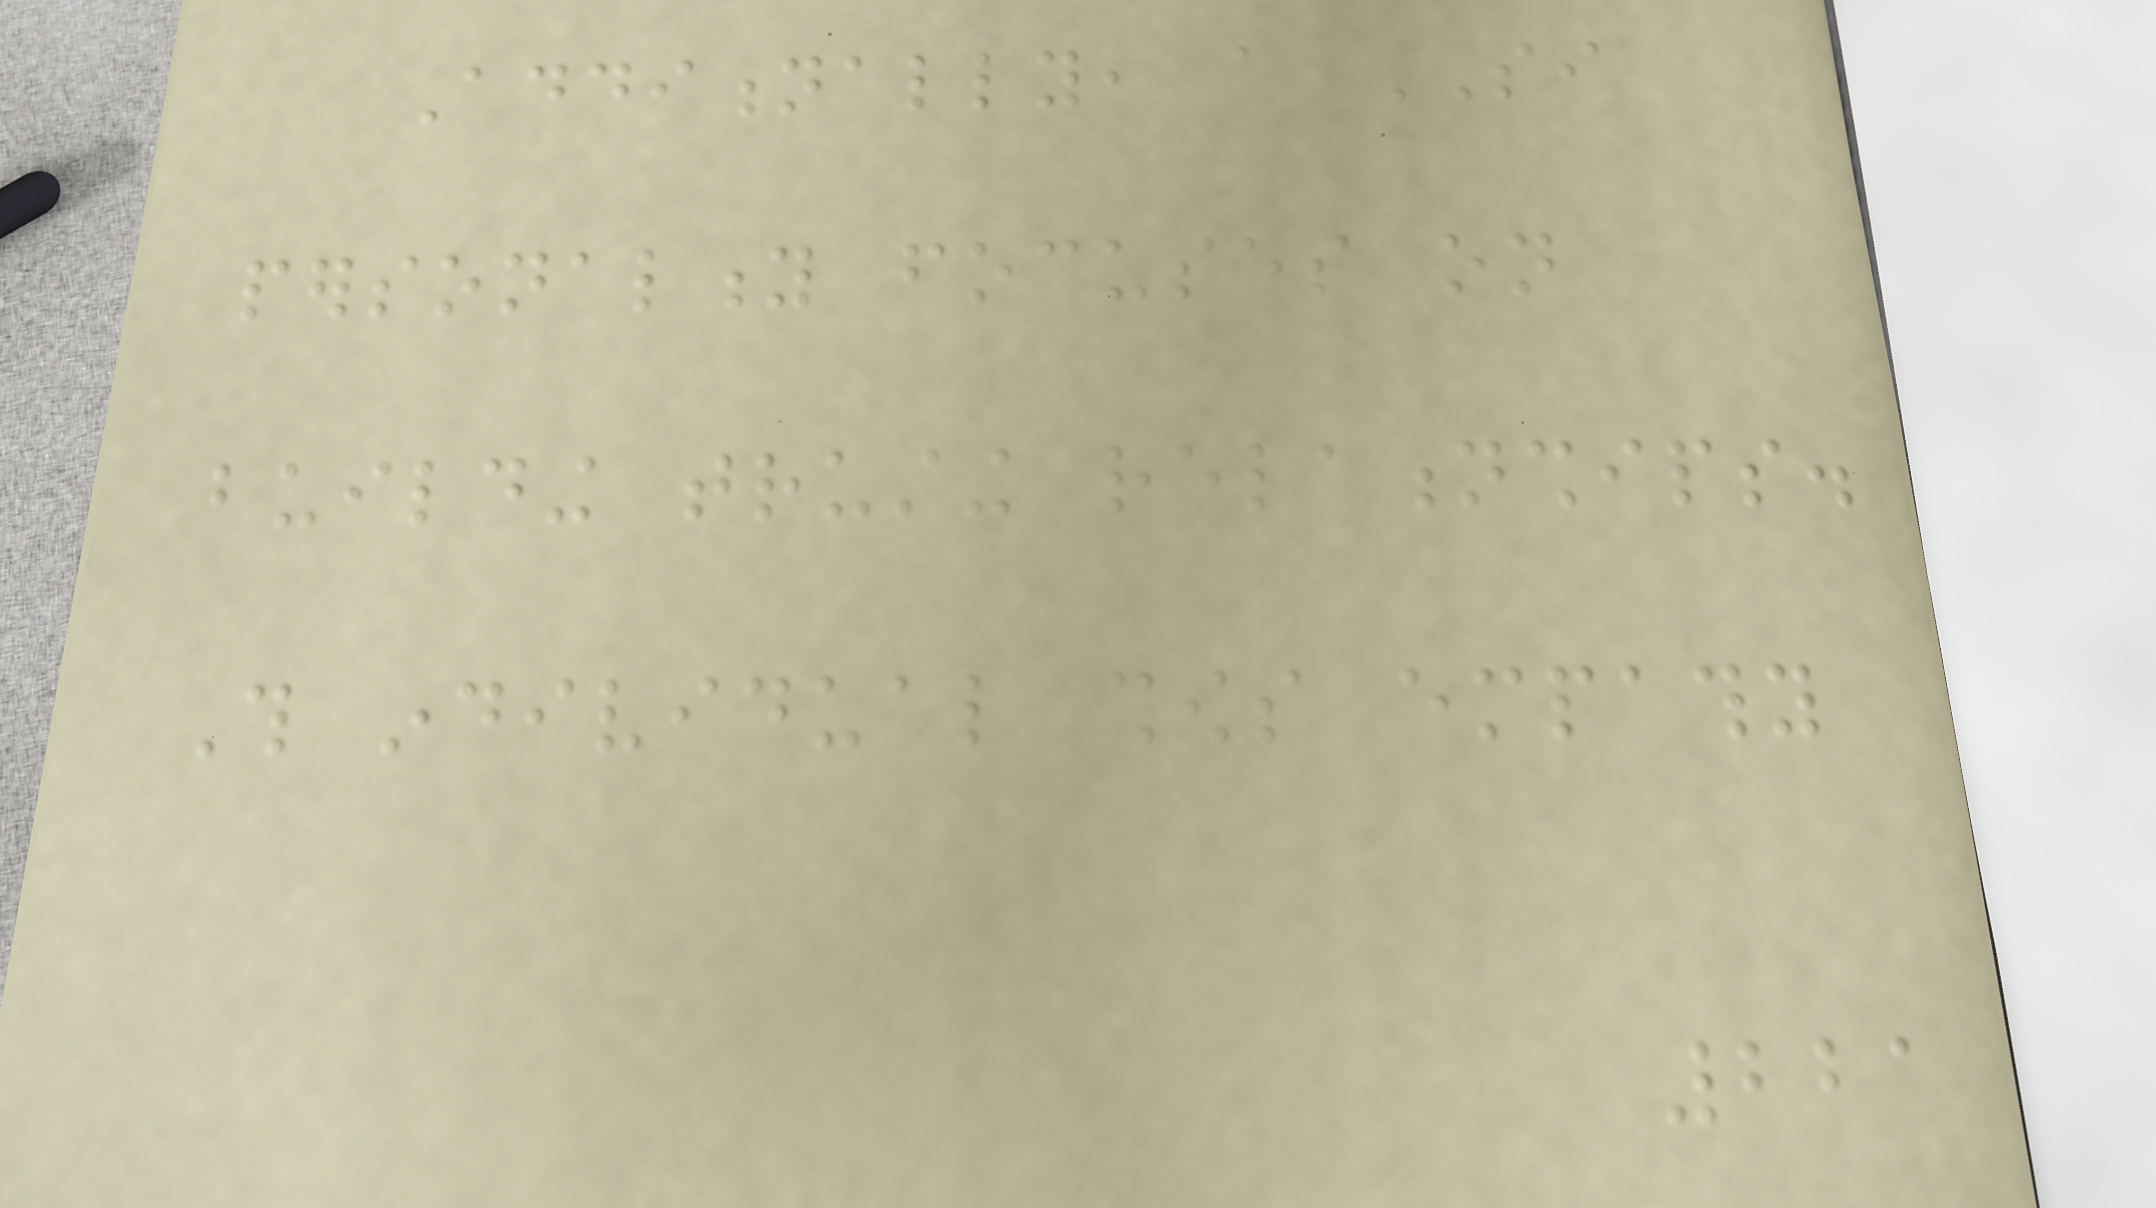Additionally, a SI
personality focuses on
building trusting relationships.
This individual shows empathy
221
